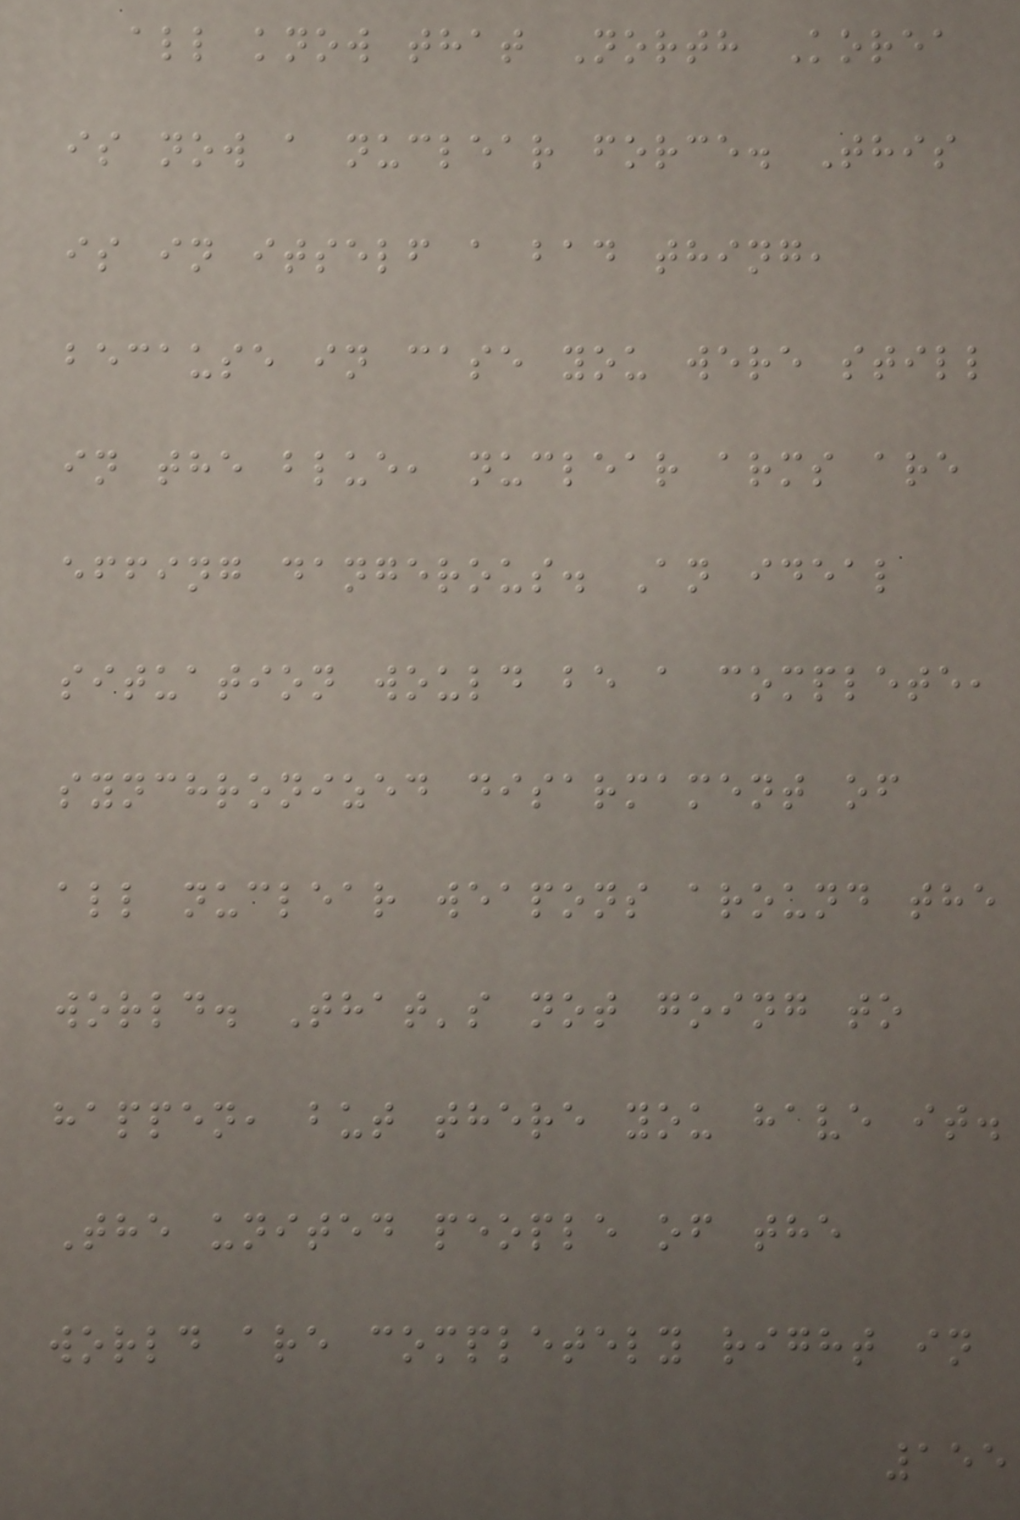all know that North Korea
is now a nuclear force. This
is in itself a bad thing,
because in case you were still
in the blue, nuclear arms are
effing dangerous. An ideal
situation would be a complete,
synchronized disarmament of
all nuclear weapons around the
world. That's not going to
happen, but there you have it.
The united people of the
world are completely right in
155
